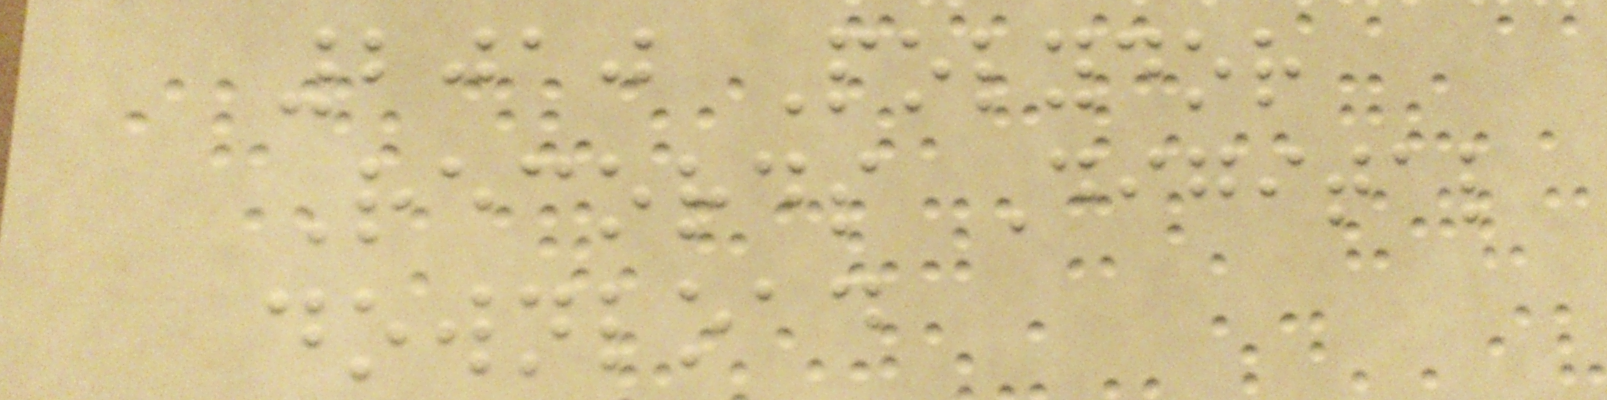2010 Polydor
Records Digital
download
